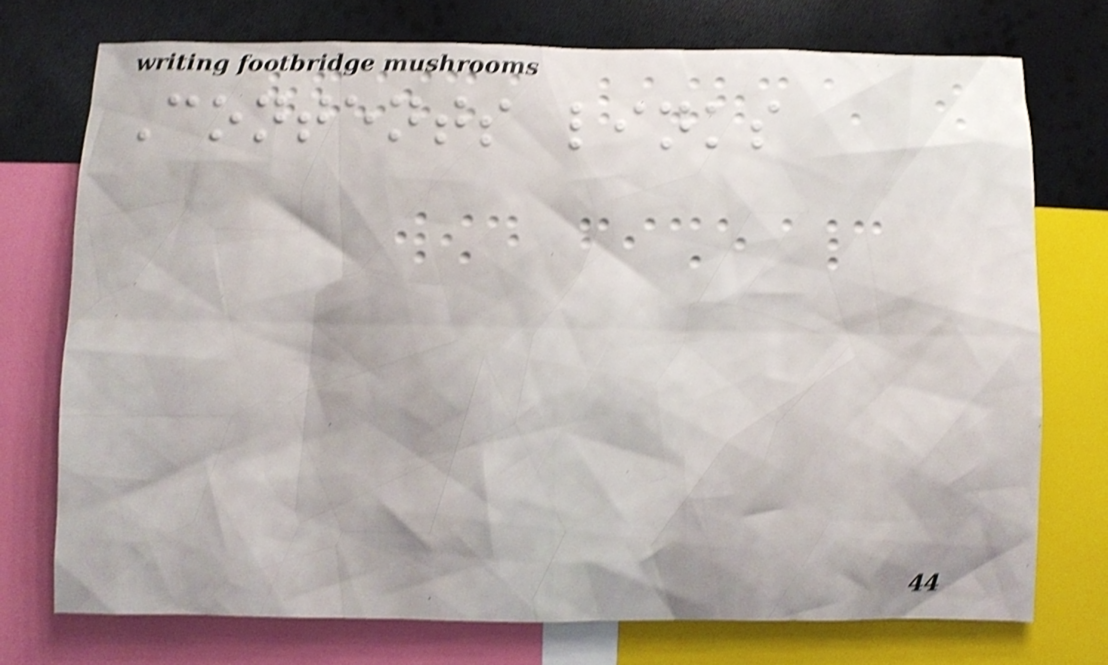Contents links
